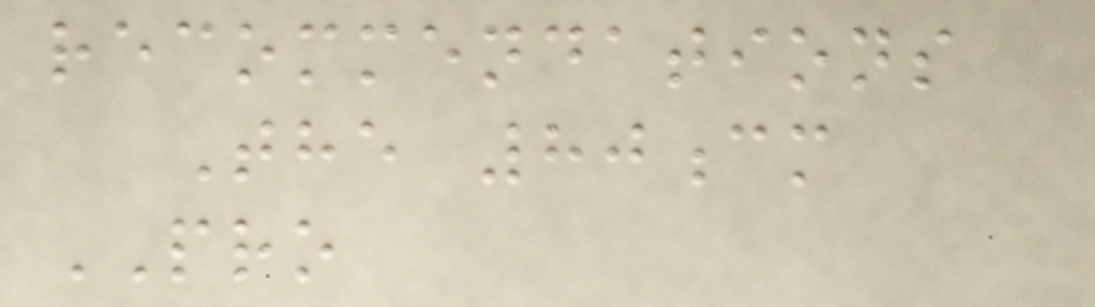recommendations
The 80cm
PRO
